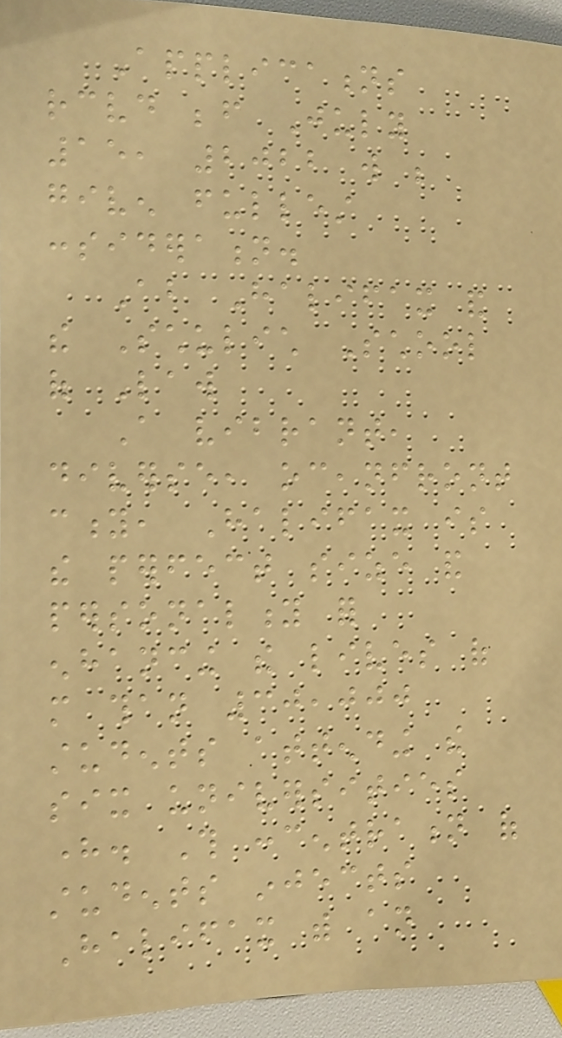Applications
received before July
15, 2022 will be
given fullest
consideration.
About Halifax and
the Schulich School
of Law
A vibrant,
diverse, oceanfront
city, Halifax is
the perfect size and
personality for
enhancing the lives of
more than 30,000
students attending the
six universities
here. This concentration of
students injects
Halifax with an
